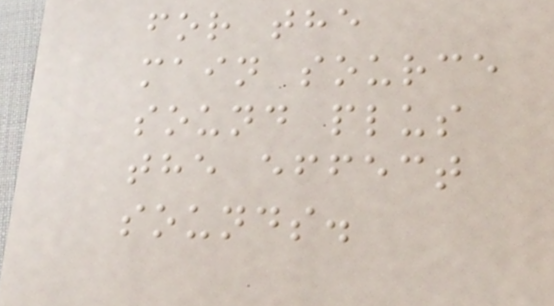for the
main source
sound plus
the effect
sounds.
